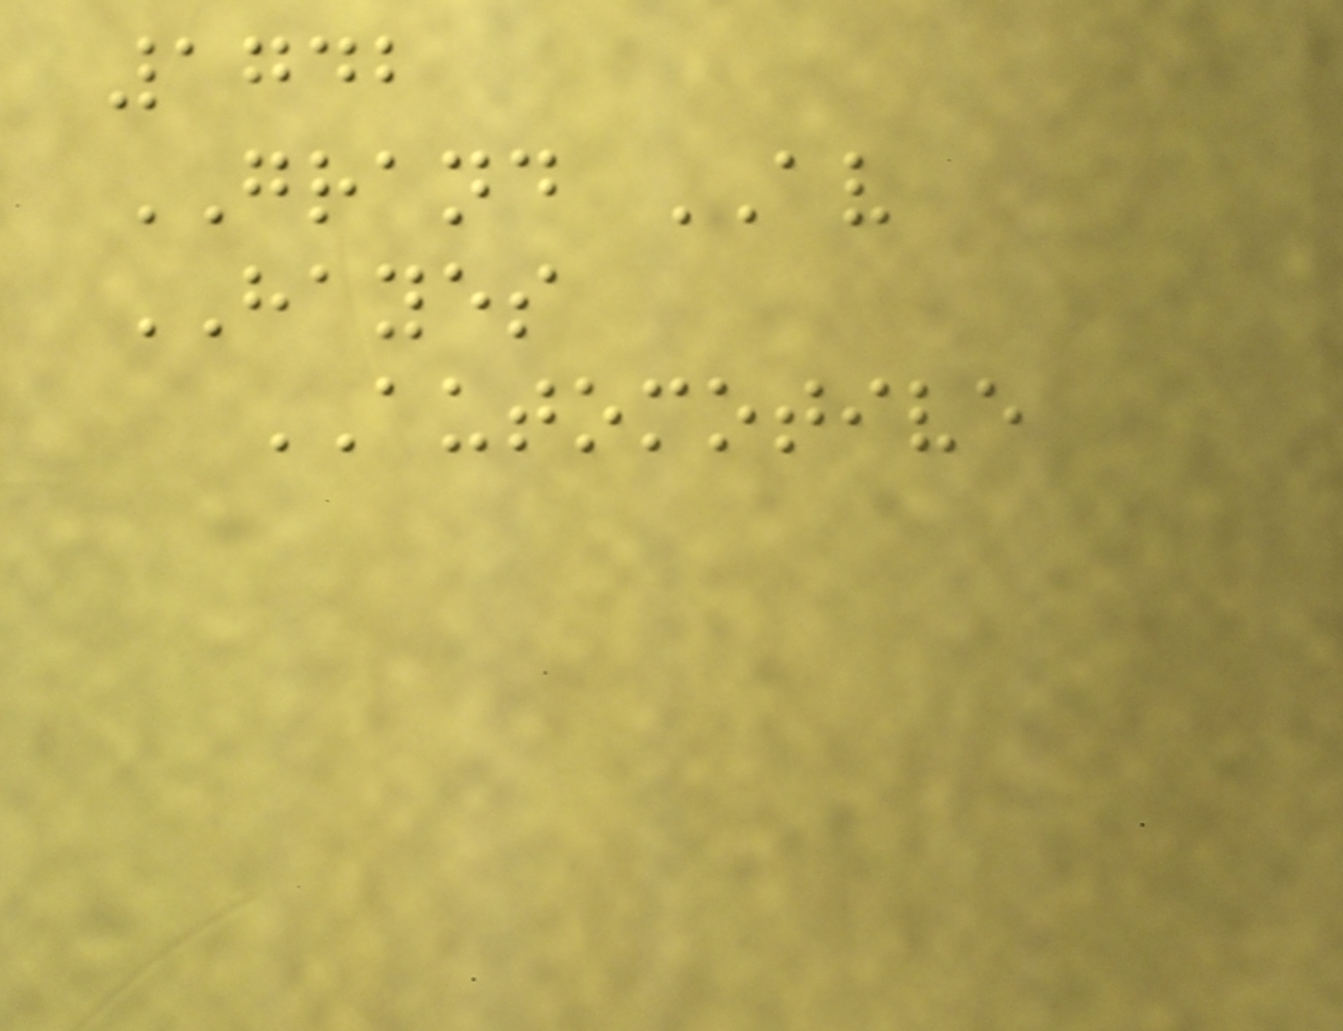1742
GRAND AV
HAYES
AUTOMOTIVE
